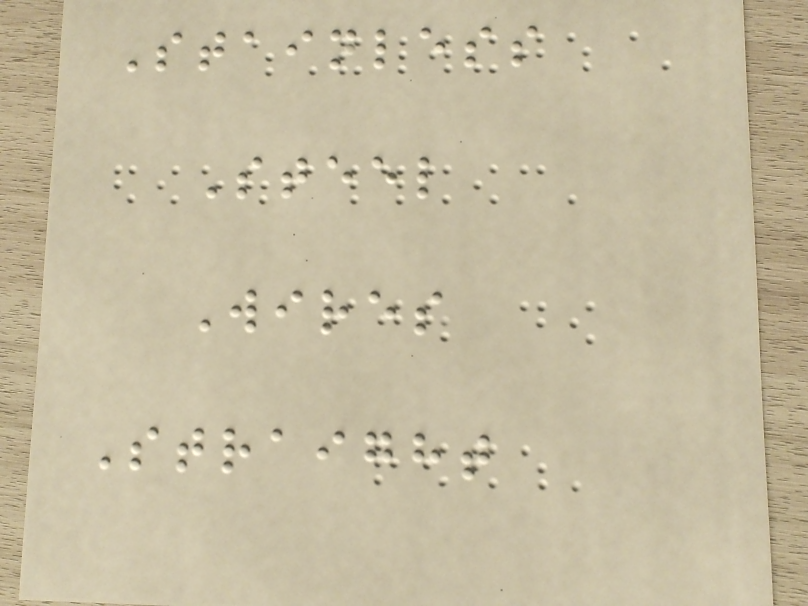Stainless
Steel
Wires
Straight
